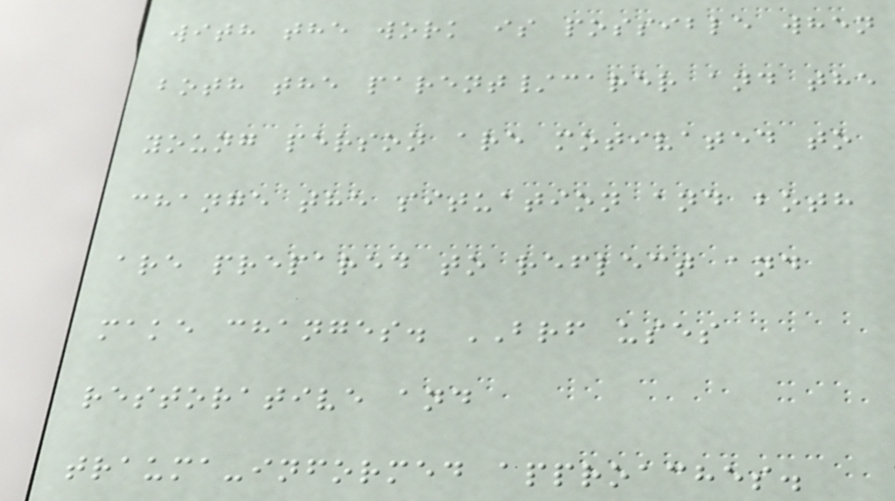with the work is possible when
both the parent/carer and the
young person are motivated to
change the situation and both
are prepared to reflect and
make changes. BRF uses
restorative and
trauma-informed approaches.
